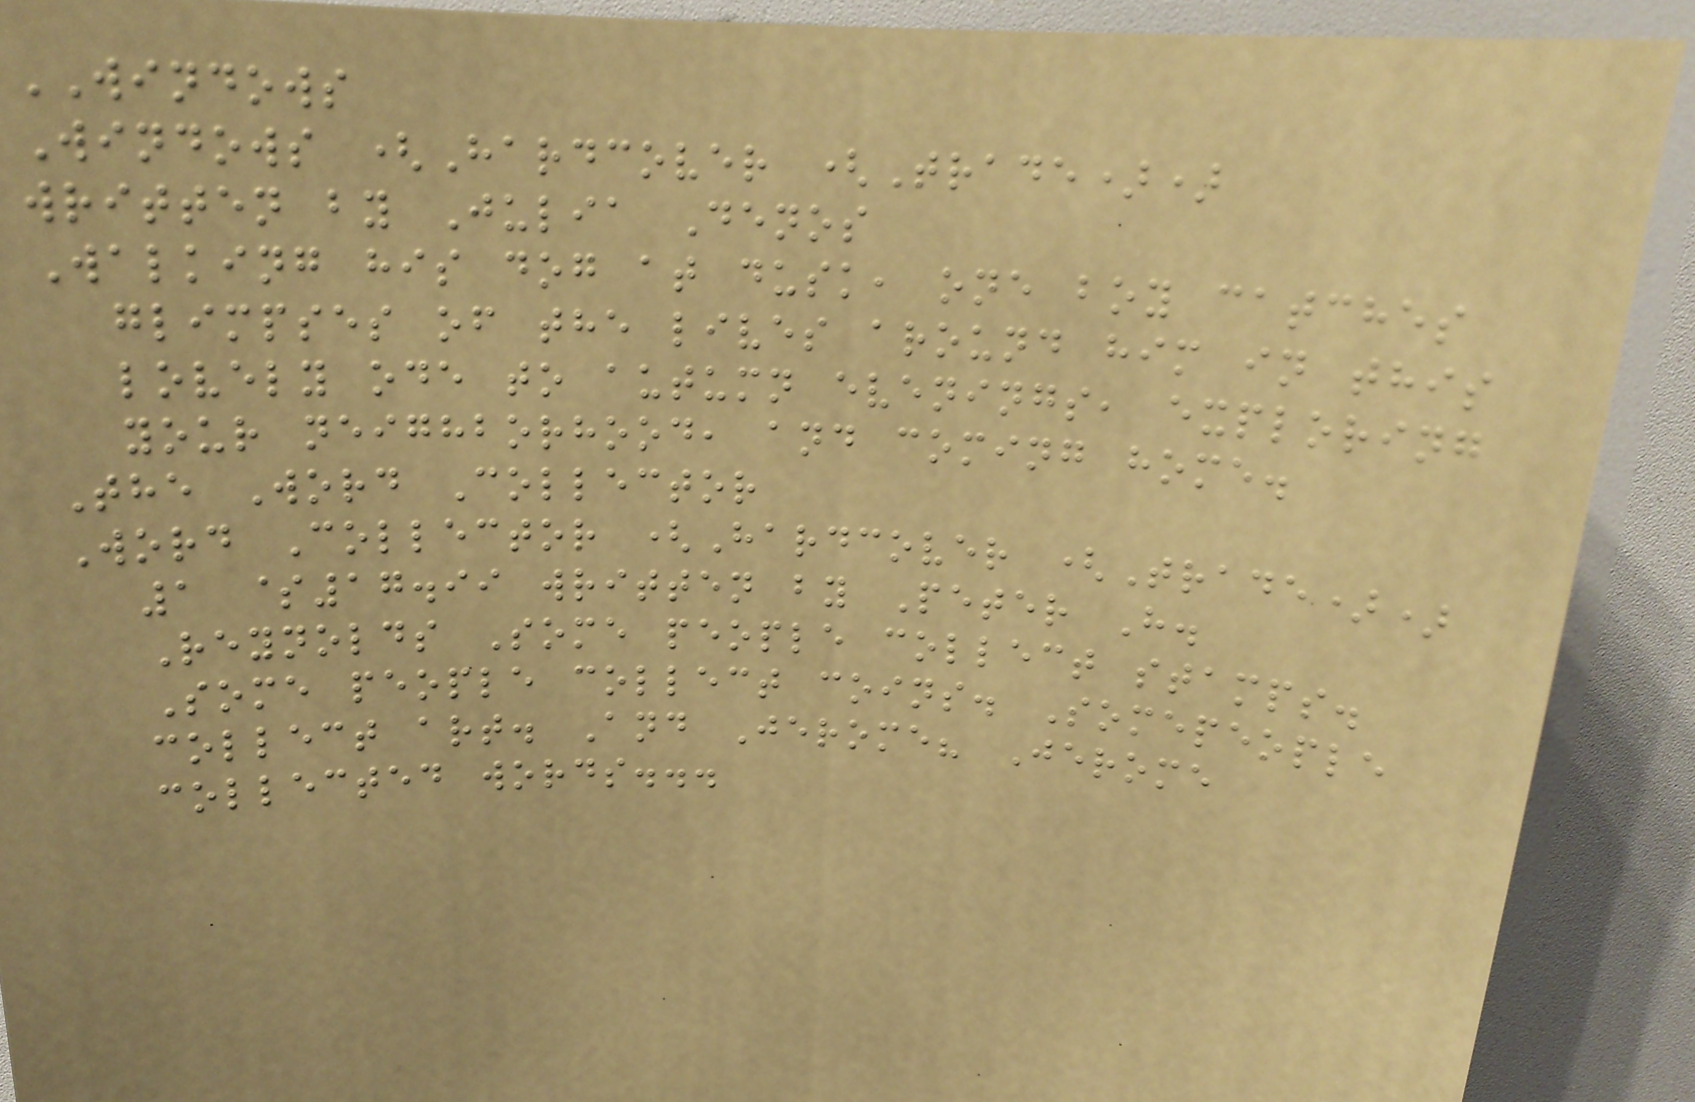WINDOWS
Windows (Hardcover (Trade))
written by Julia Denos
Walking his dog at dusk, one boy catches
glimpses of the lives around him in this
lovely ode to autumn evenings, exploring
your neighborhood, and coming home.
The Word Collector
Word Collector (Hardcover (Trade))
1 $17.99 written by Peter H.
Reynolds Some people collect stamps.
Some people collect coins. Somepeople
collect art. And Jerome? Jerome
collected words...
